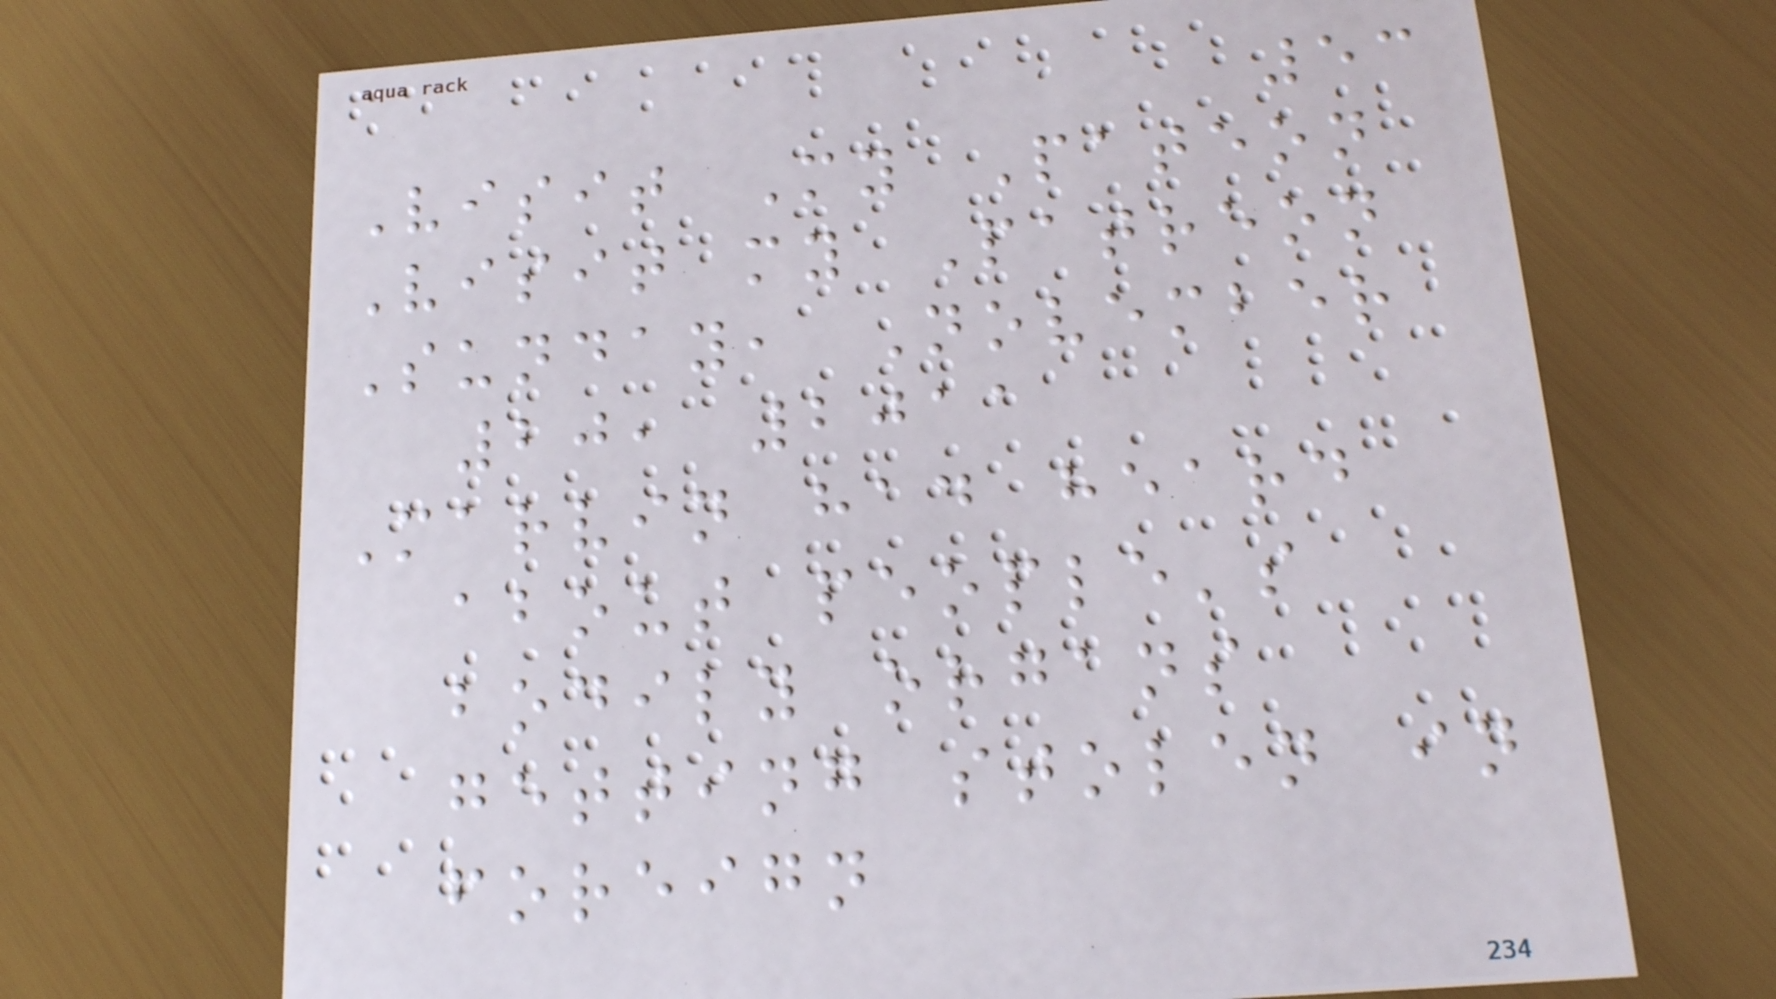53
Visit My Pateon
Visit my Patreon
Sunday, November
20, 2011
Marvin had heard
about people's
bodily organs
getting stolen in
foreign
